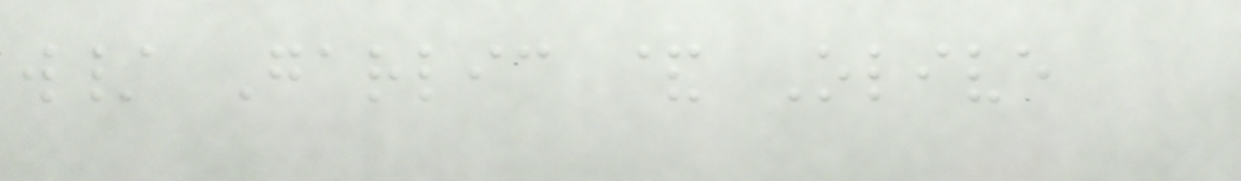w/ Garlic & Olive
